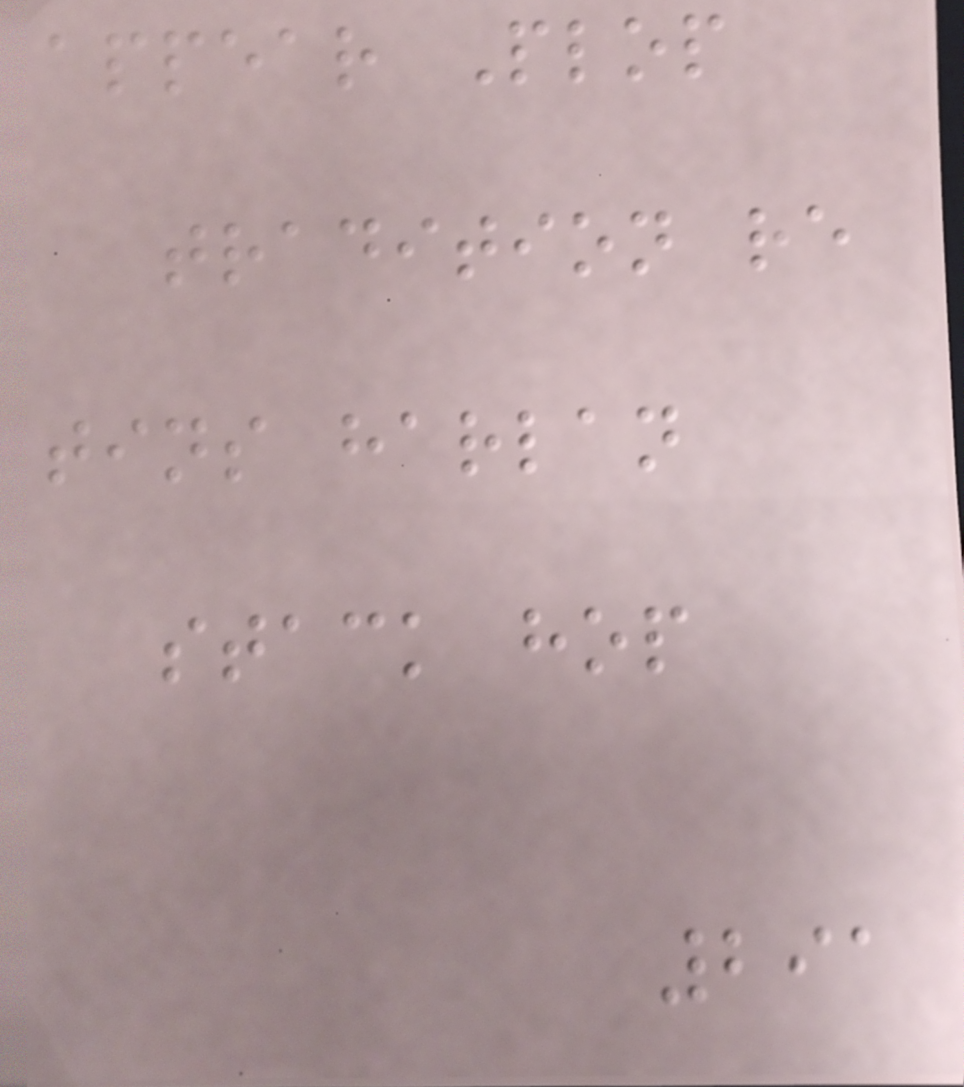appear Plop
tradition re
tins harlan
stack hop
291
